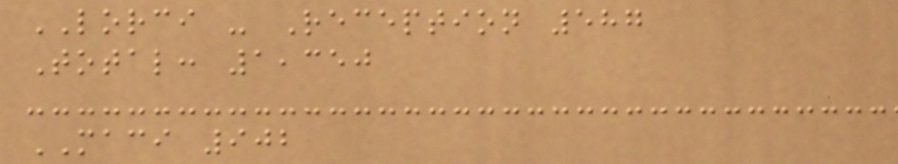LORCI - Reception 587
Total: 1,350
MACI 902
